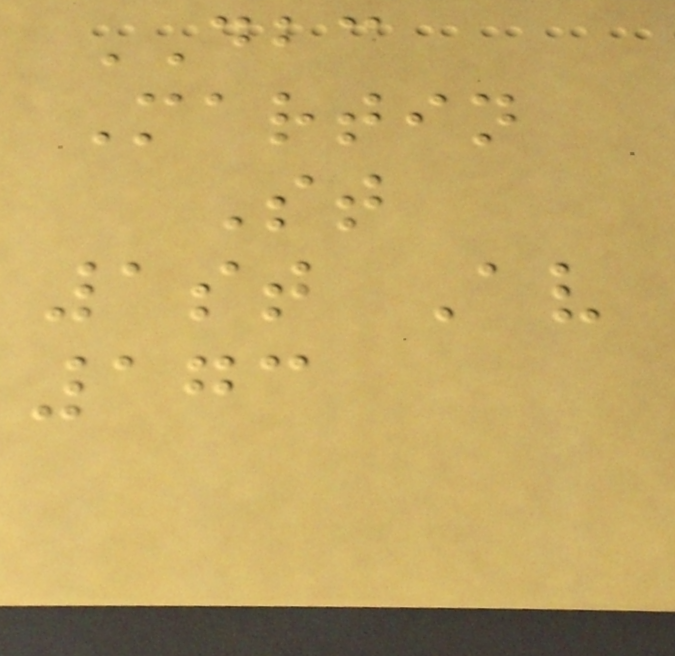DBC
Martin
St
1st Av
173
